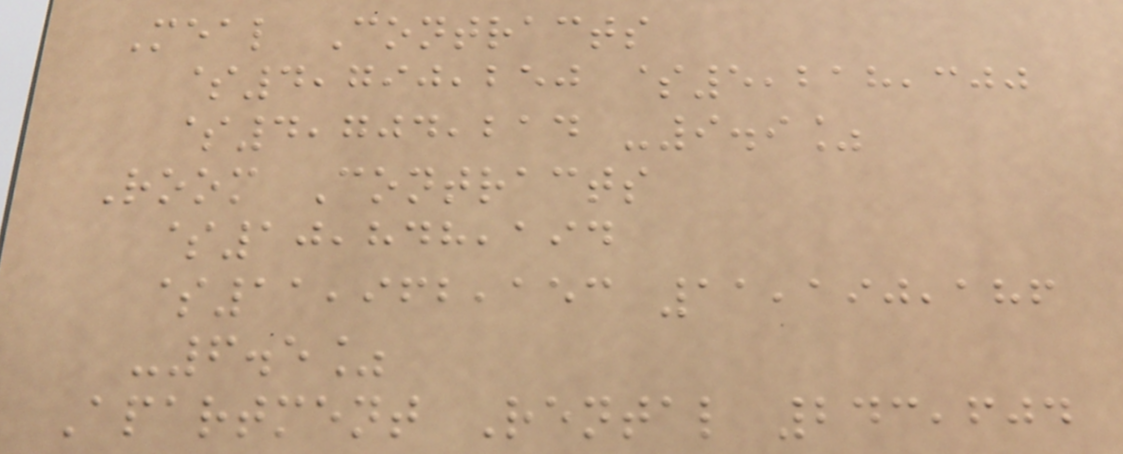Meal Contracts
$4,790,250 $5,218,300
$4,704,214 -9.9%
Room Contracts
$10,848,194
$11,962,153 11,190,186
-6.5%
Apartment Rental 243,604
